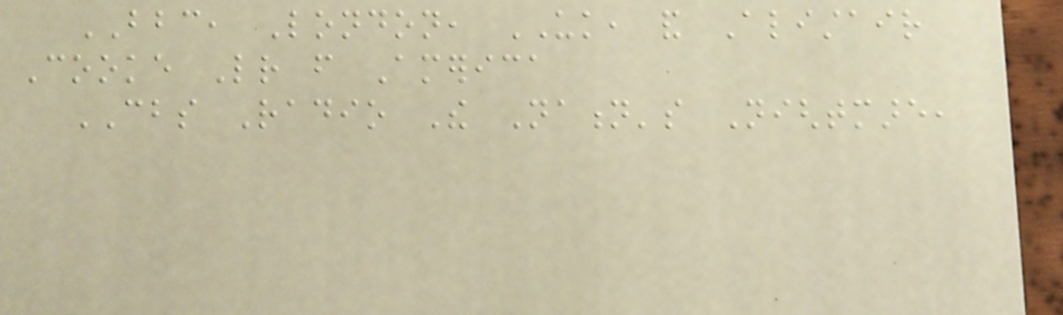BBC, London, UK, and Alistair
Cooke Letter from America
CBS Radio The Nation's Nightmare,
